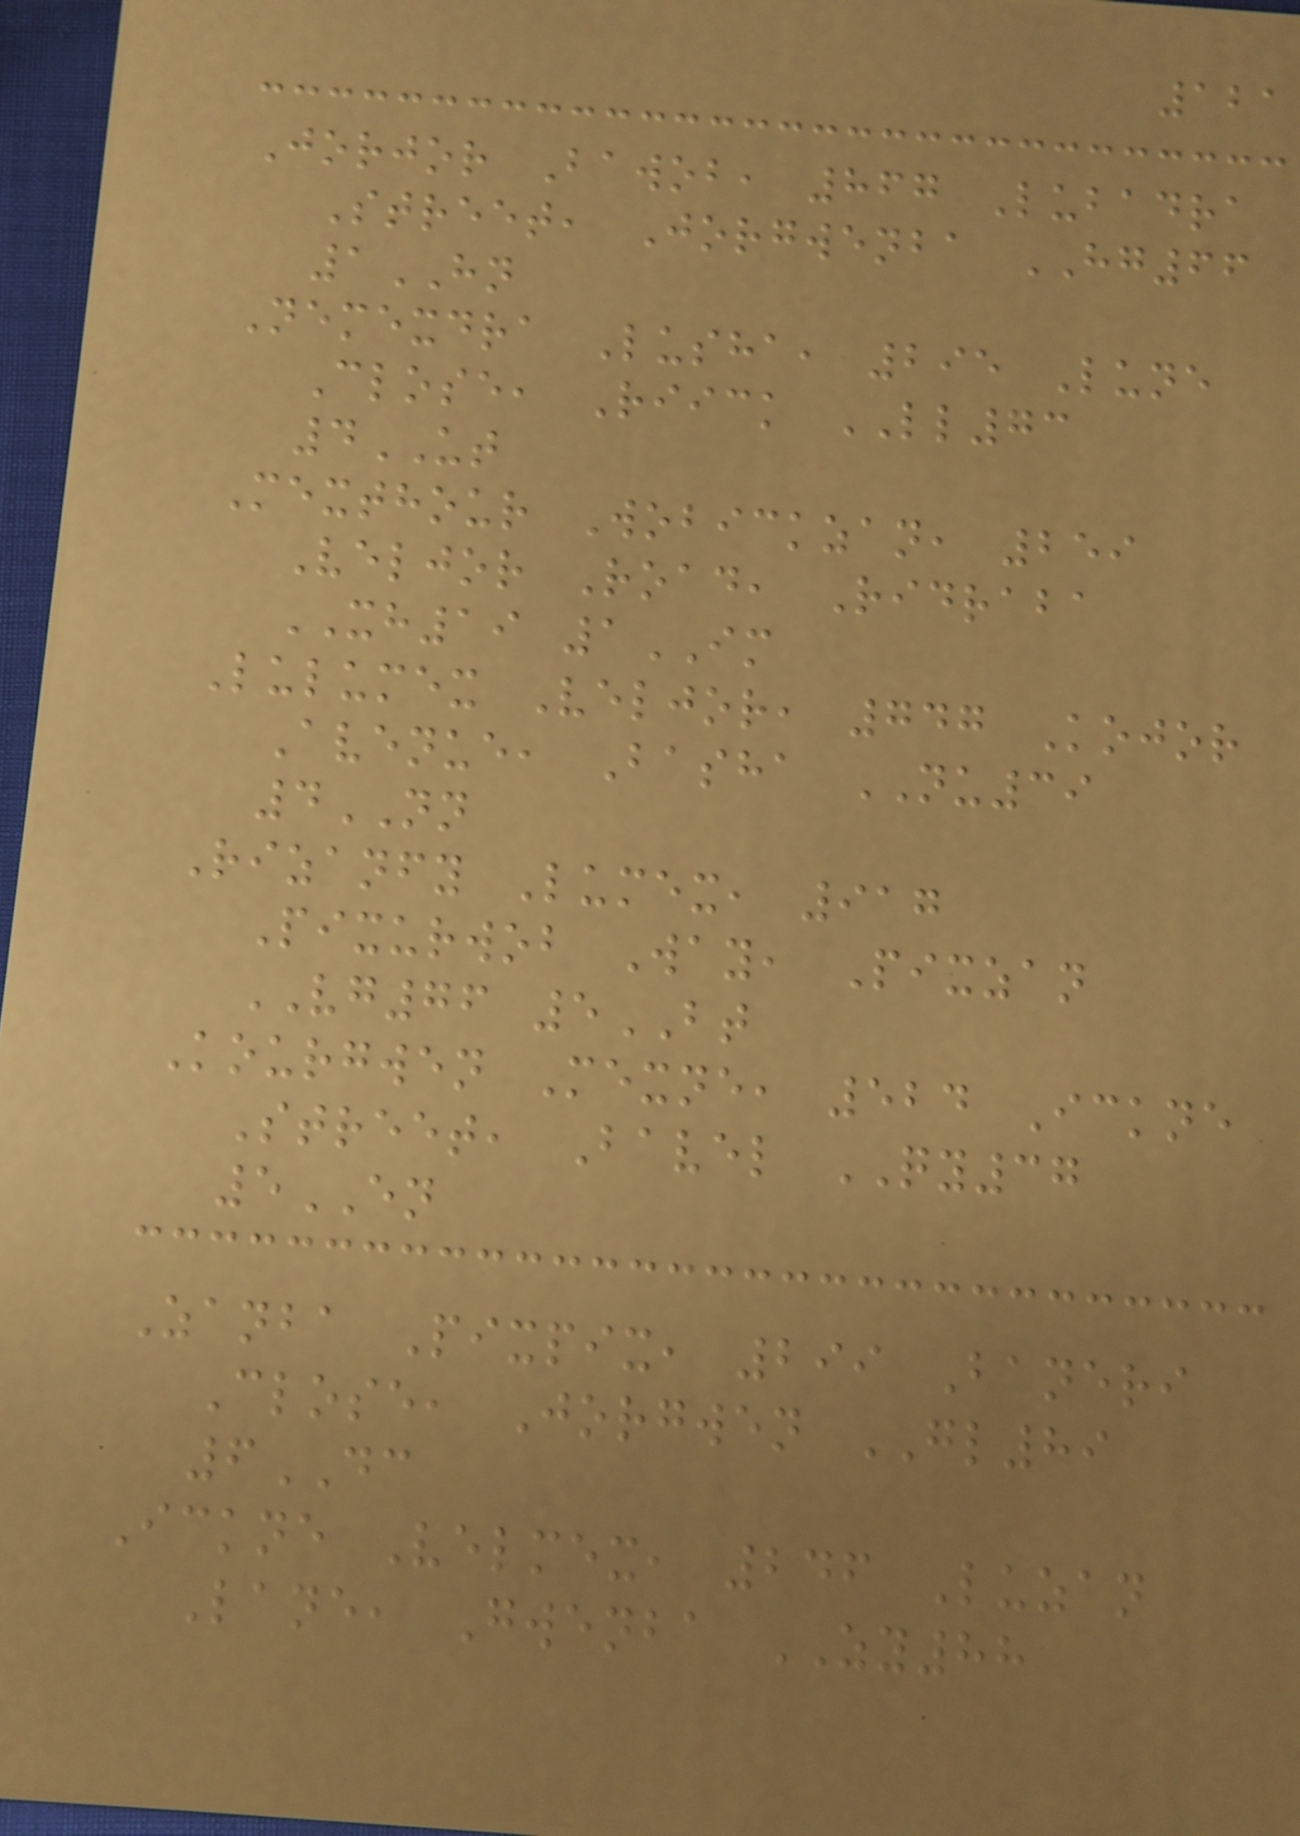121
Jorjor Bawob, 867 Lubadra
Street, Jorgwenba HG66
1HN
Nemexdra Lusha, 295 Lune
Close, Riick LL73
4UT
Mexthour Wobickzan, 259
Veljor Road, Ridraba
XH19 1IM
Lulumex Veljor, 747 Kojor
Avenue, Basha NU39
4NN
Rizanfy Lumex, 917
Pixurwob Way, Pixzan
VG76 5BT
Kourgwen Mexne, 524 Ickne
Street, Bavel QY37
5EN
Zanba Pixpix, 299 Baneri
Close, Jorgwen GL89
6DC
Ickne Velmex, 246 Luzan
Lane, Gwenba ZY88
